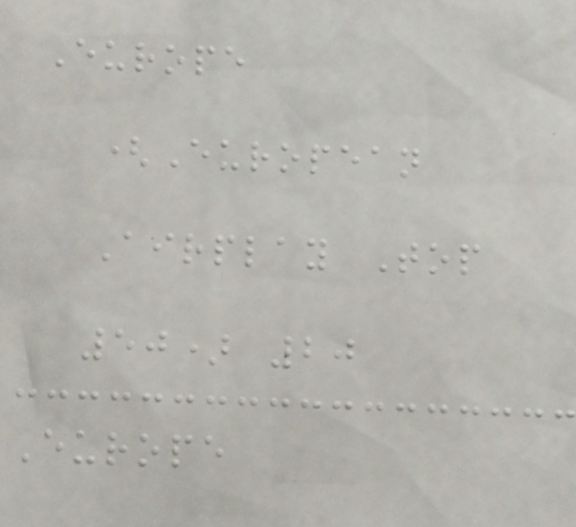Europe
(European
Airplay Top
50) 20
Europe
